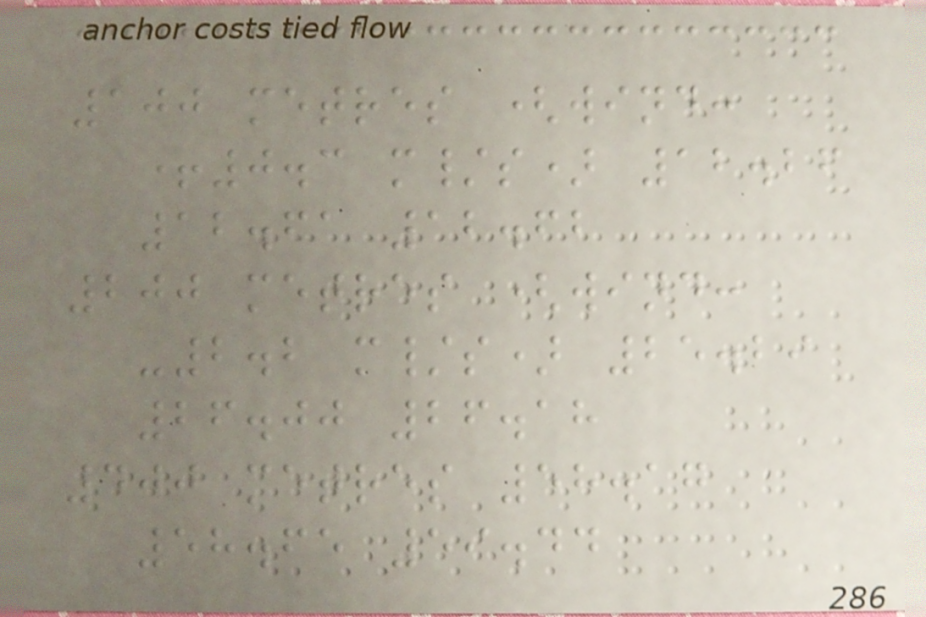100 metres (wind:
+0.3 m/s) 12.26
12.61 12.62
200 metres (wind:
-2.2 m/s) 25.29
26.00 26.18
400 metres 58.17
58.65 59.44
